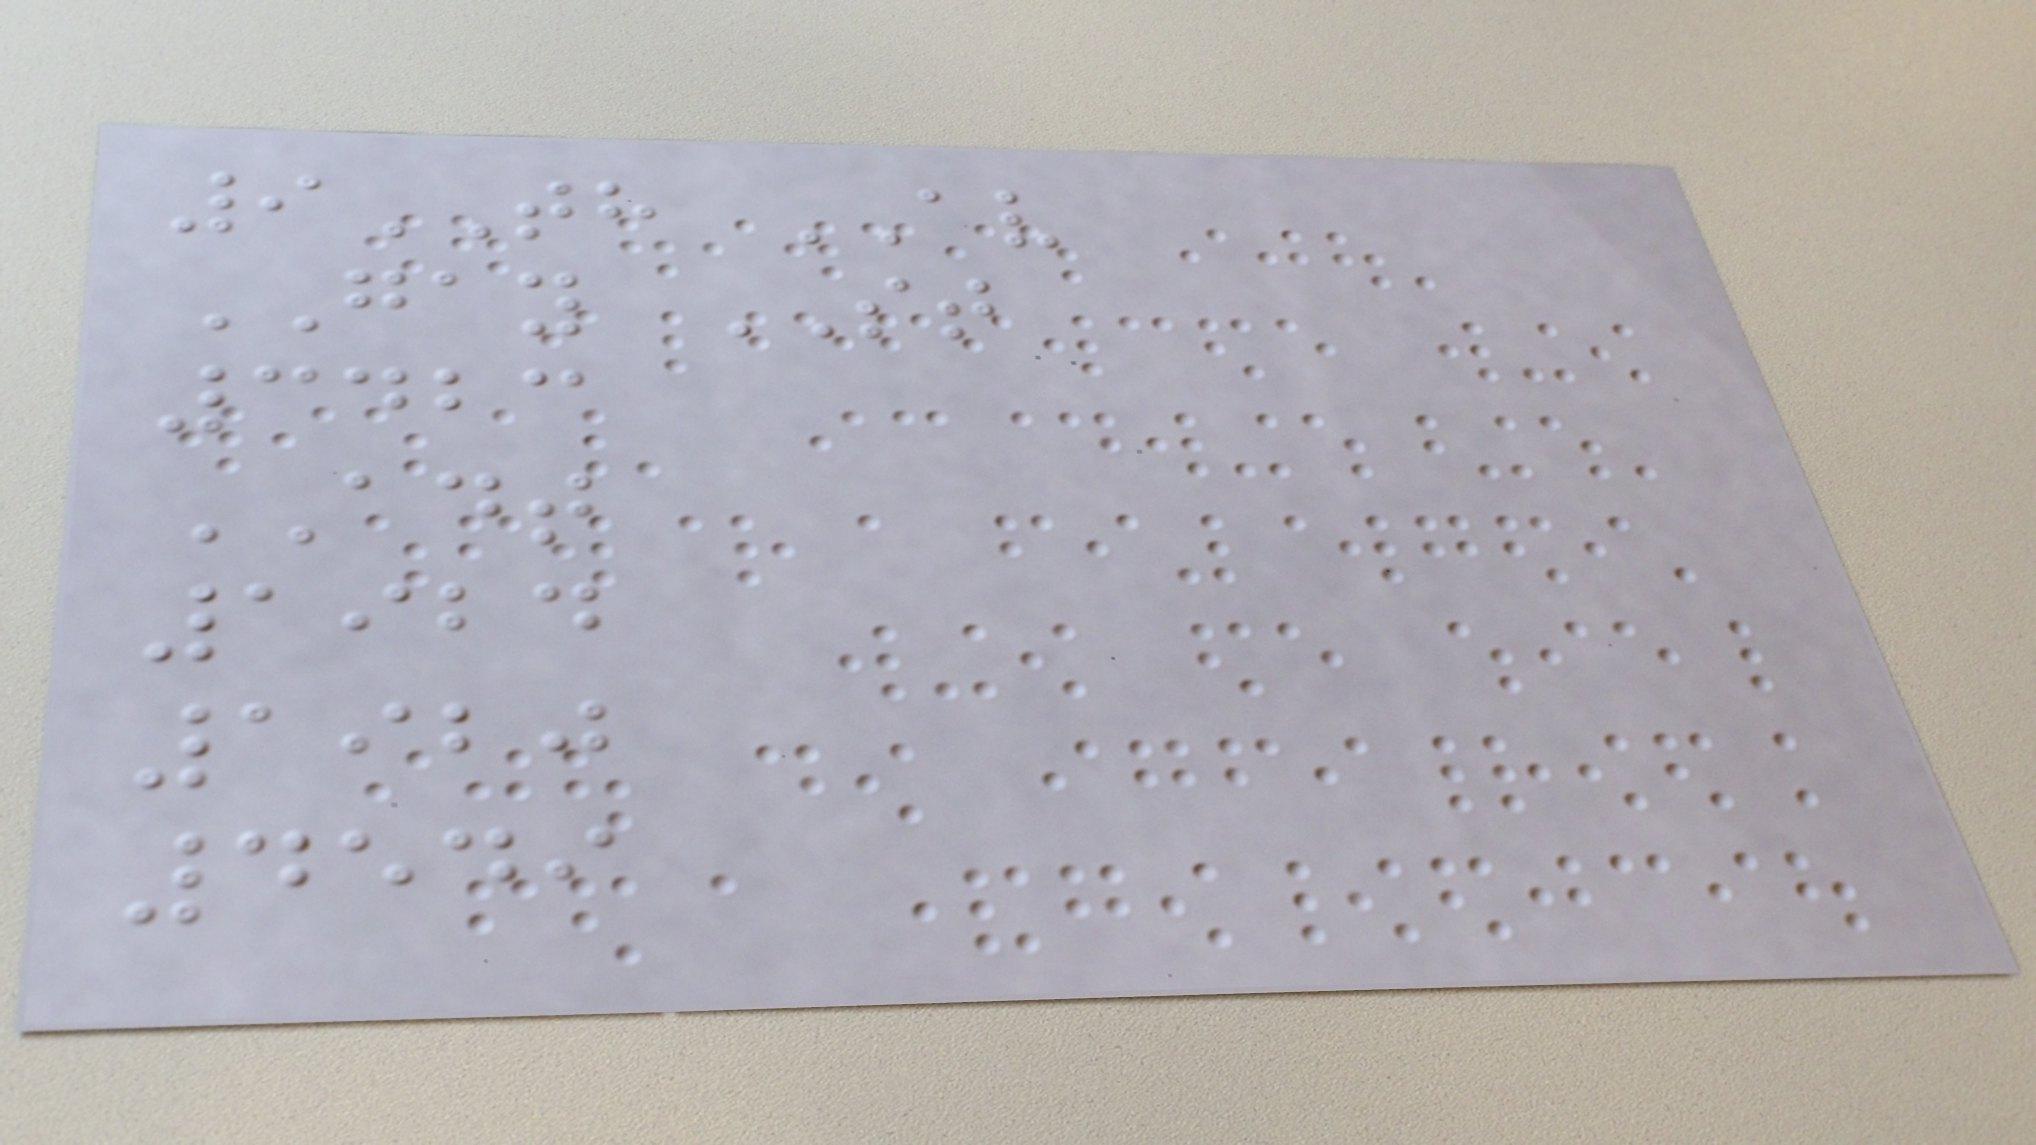9TH AV
GAY ST
3423
ADT
1924
1920
4549
